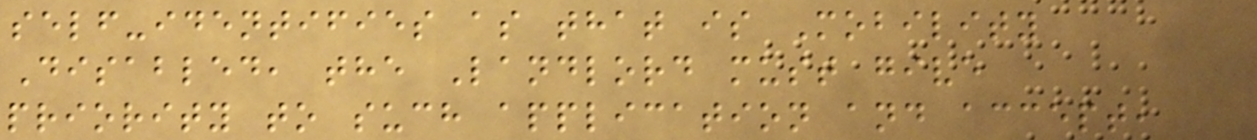self-identifies as that is Mobility
Disabled, the Landlord must give
priority to such application and accept,
